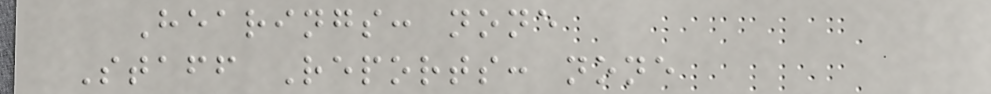Hearings: none
Staff Reports: none
